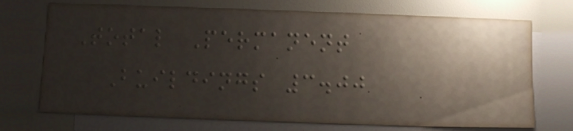Total Permanent
Buildings 3.00
